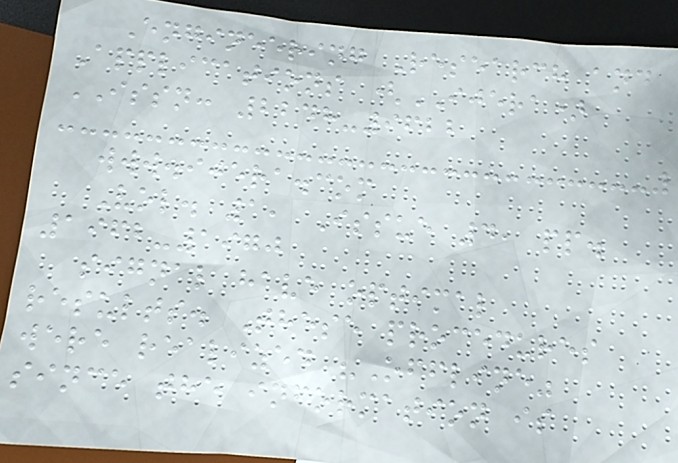Engineering Research and
Applications (IJERA)
ISSN: 2248-9622
www.ijera.com
Vol. 1, Issue 4, pp.
1962-1970
signal have optimal
results. These procedures
were realized "Offline"
since the information is
